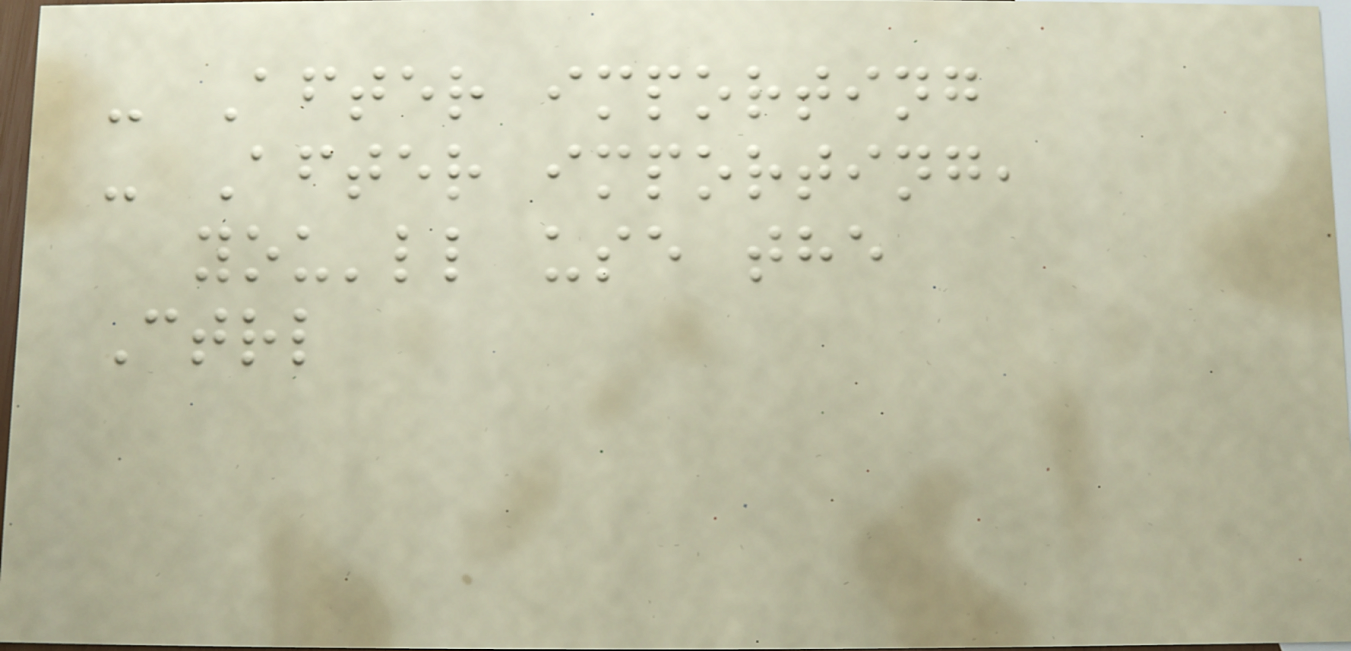- After importing
- After importing,
you'll use the
Ctrl
